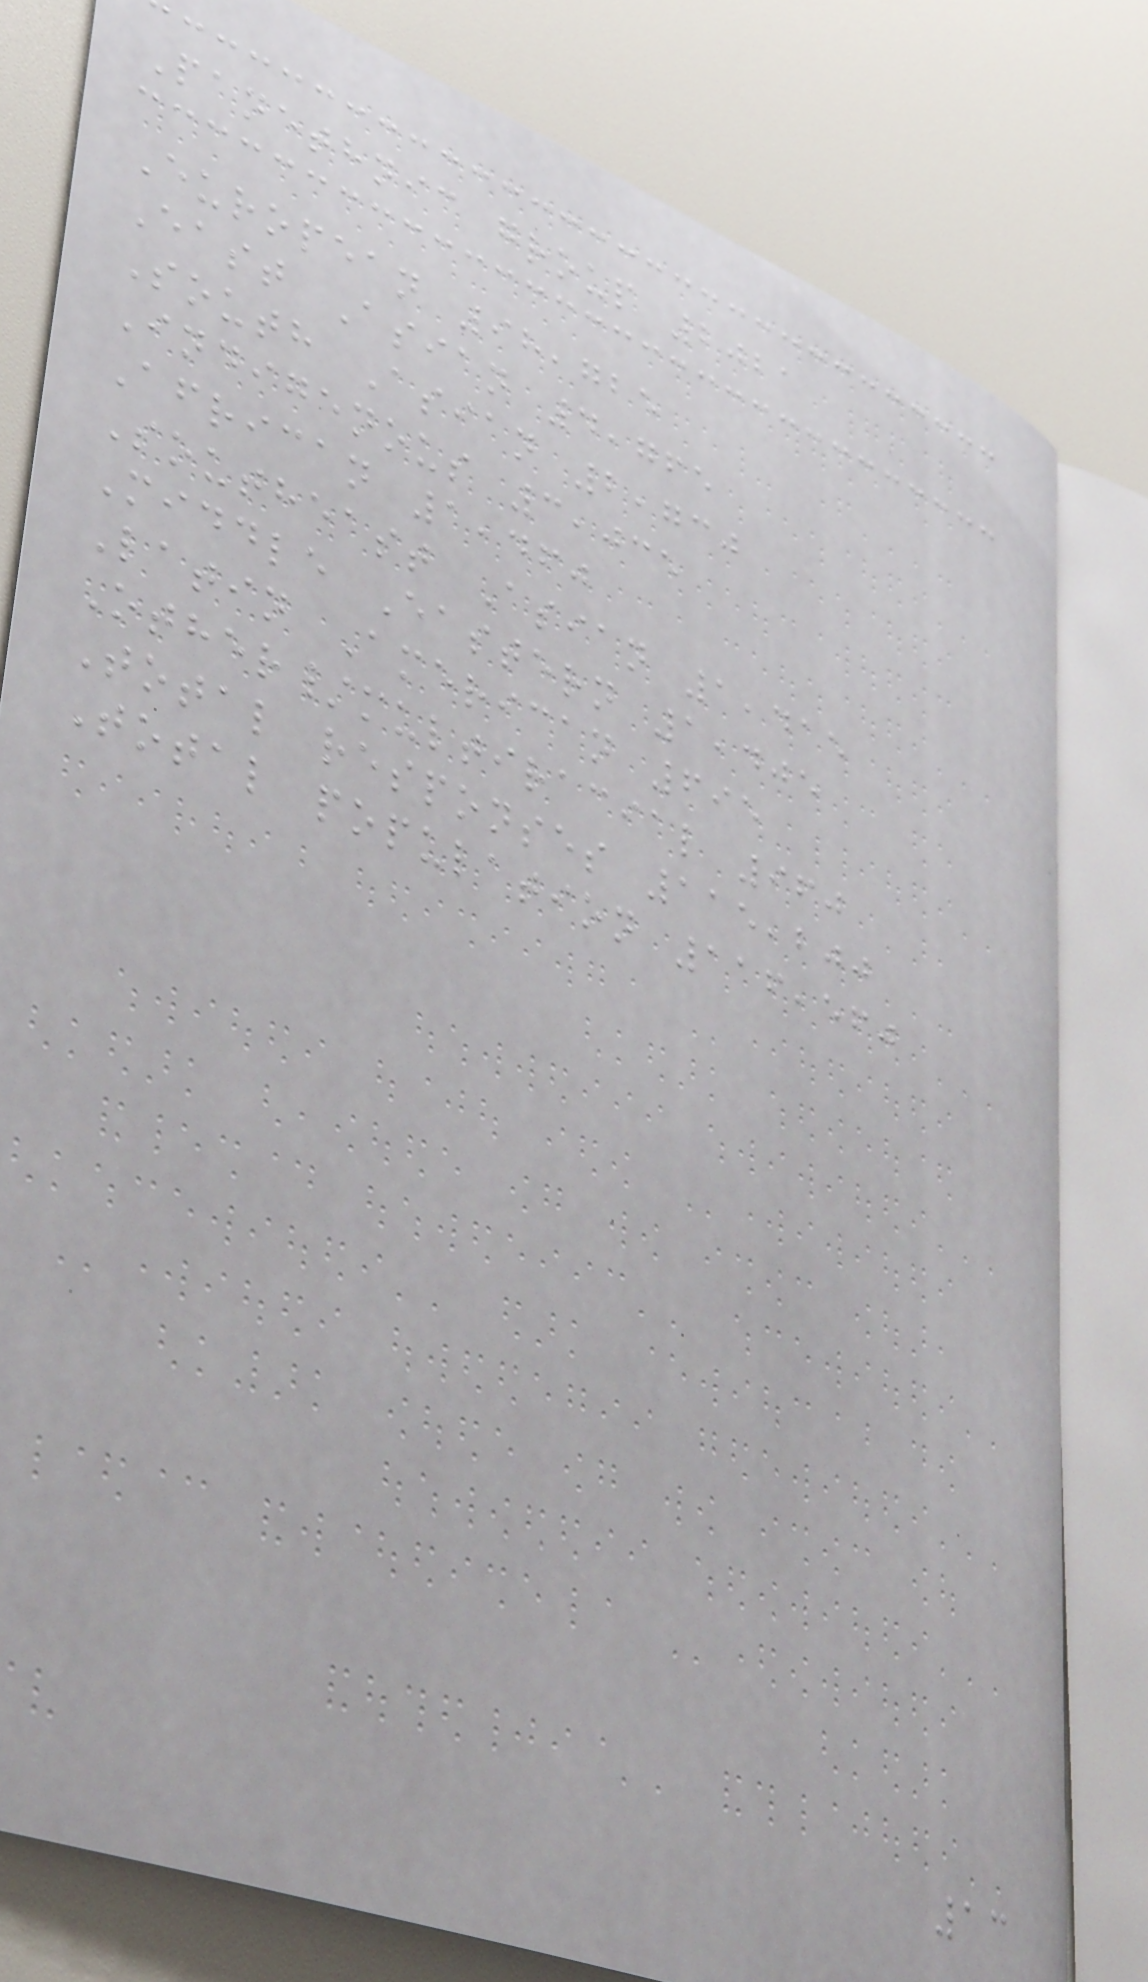Panethnic group 2021
European 98,725
East Asian 4,765
South Asian 2,730
Indigenous 3,035
African 1,460
Southeast Asian 1,415
Middle Eastern 1,405
Latin American 695
Other/multiracial 960
Total responses 115,200
Total population 116,560
13
